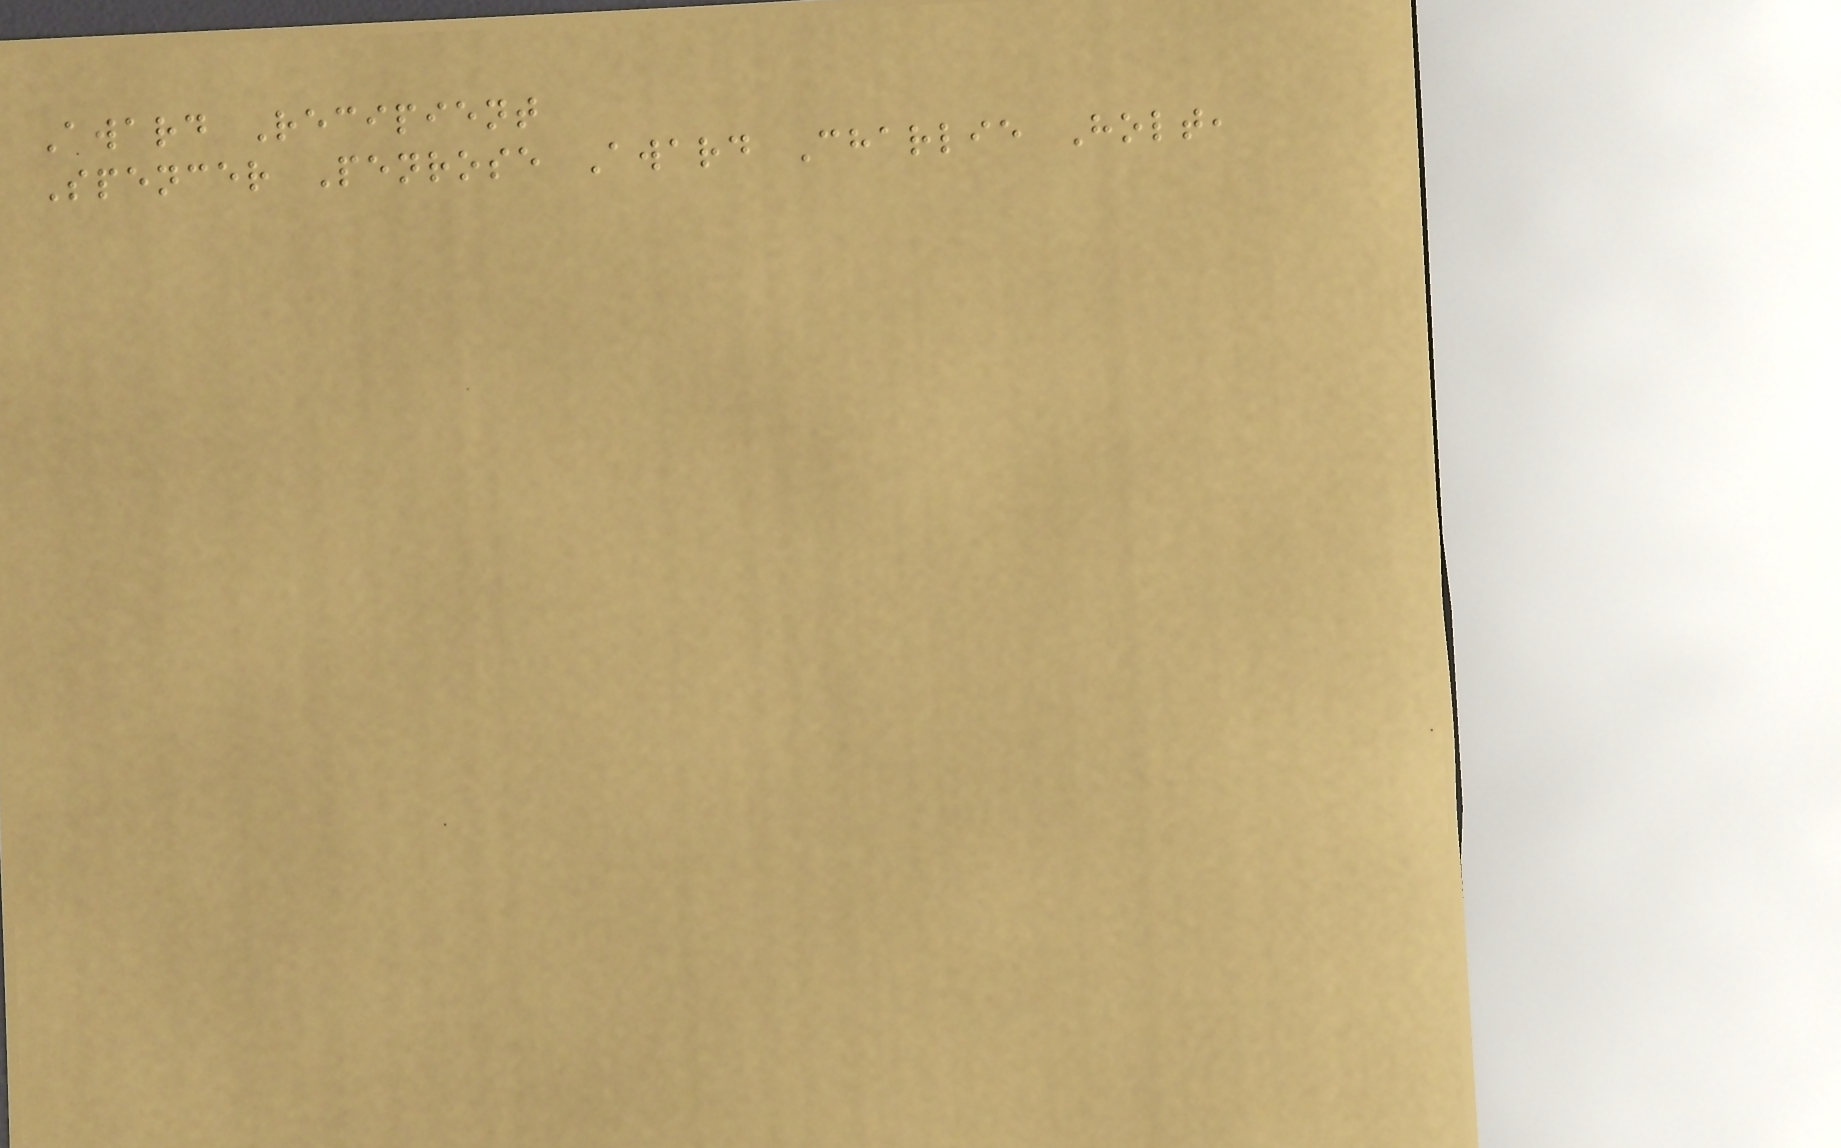Award Recipient
Spencer Penrose Award Charlie Holt,
